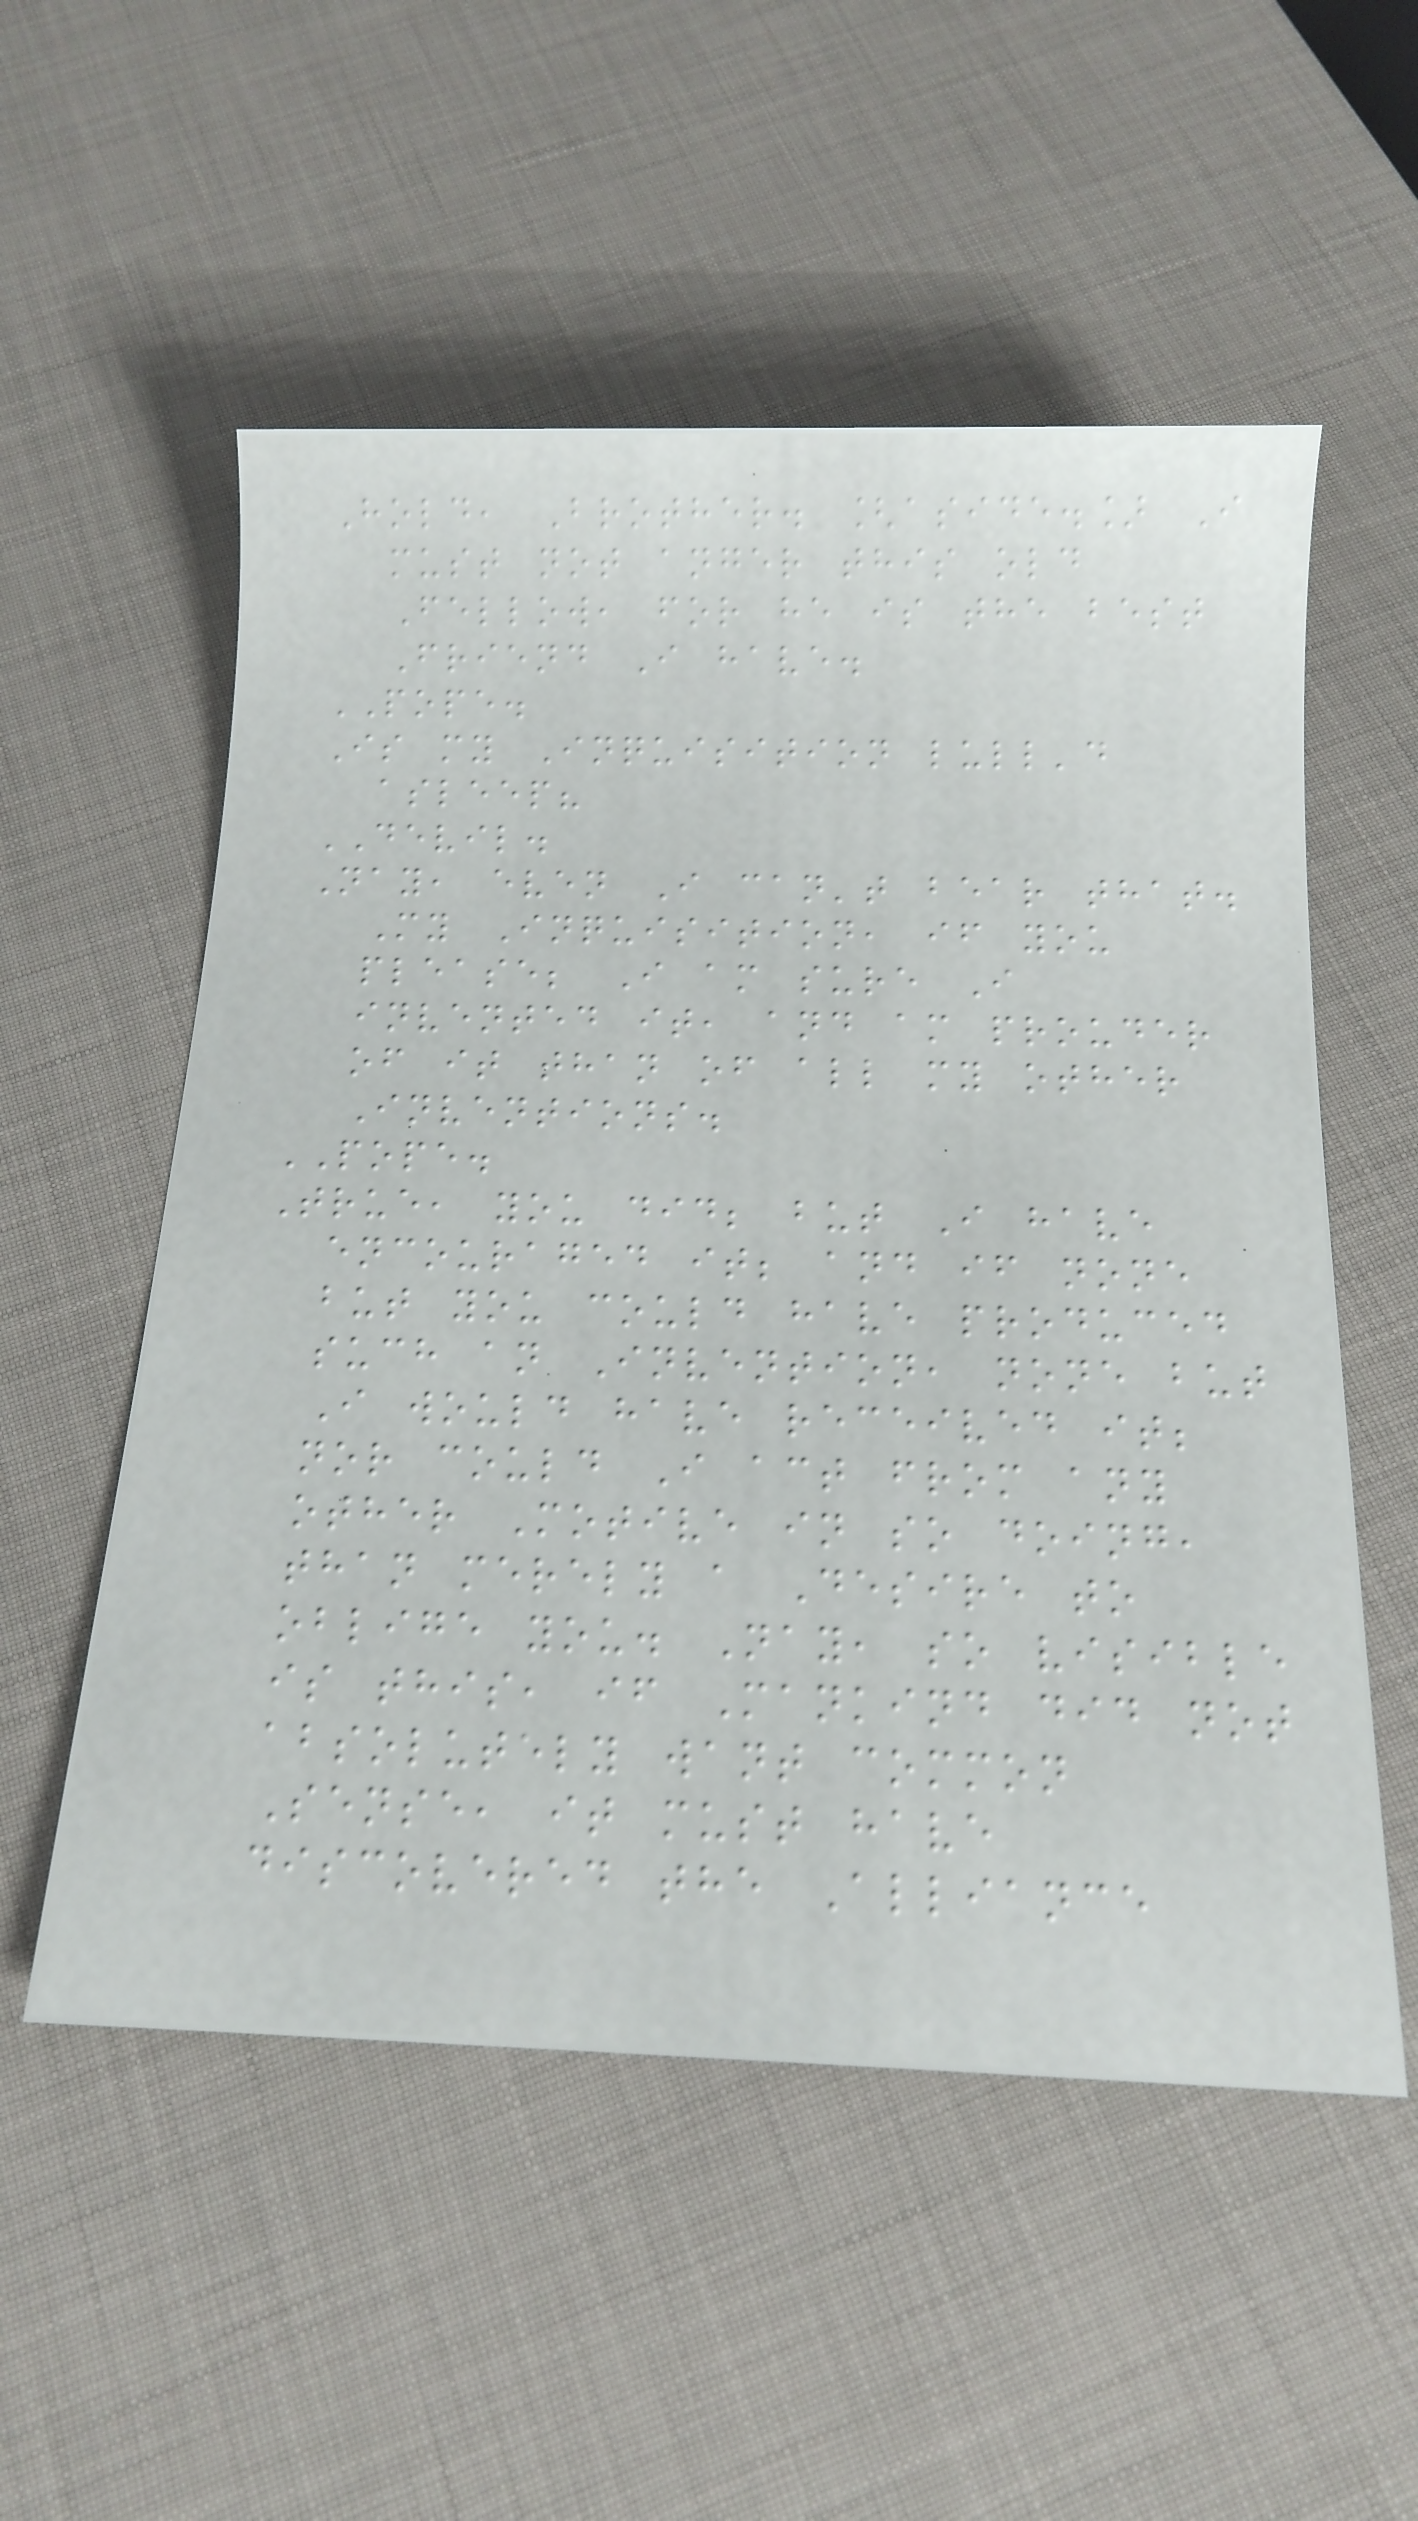Hold, Brother. [aside.] I
must not anger this old
Fellow, for he is the best
Friend I have.
POPE.
Is my Inquisition lull'd
asleep?
DEVIL.
Nay, even I can't bear that.
My Inquisition, if you
please; I am sure I
invented it, and am prouder
of it than of all my other
Inventions.
POPE.
True, you did; but I have
encouraged it; and if none
but you could have produced
such an Invention, none but
I would have received it;
nor could I act from any
other Motive in so doing,
than merely a Desire to
oblige you. Nay, so visible
is this, if Mankind did not
absolutely want common
Sense, it must have
discovered the Alliance
